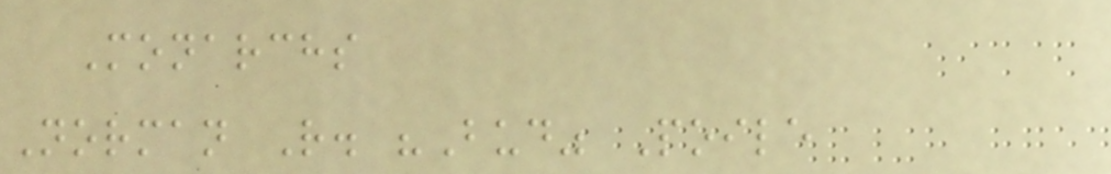Monarchs
Norman R. "Bud" Poile
